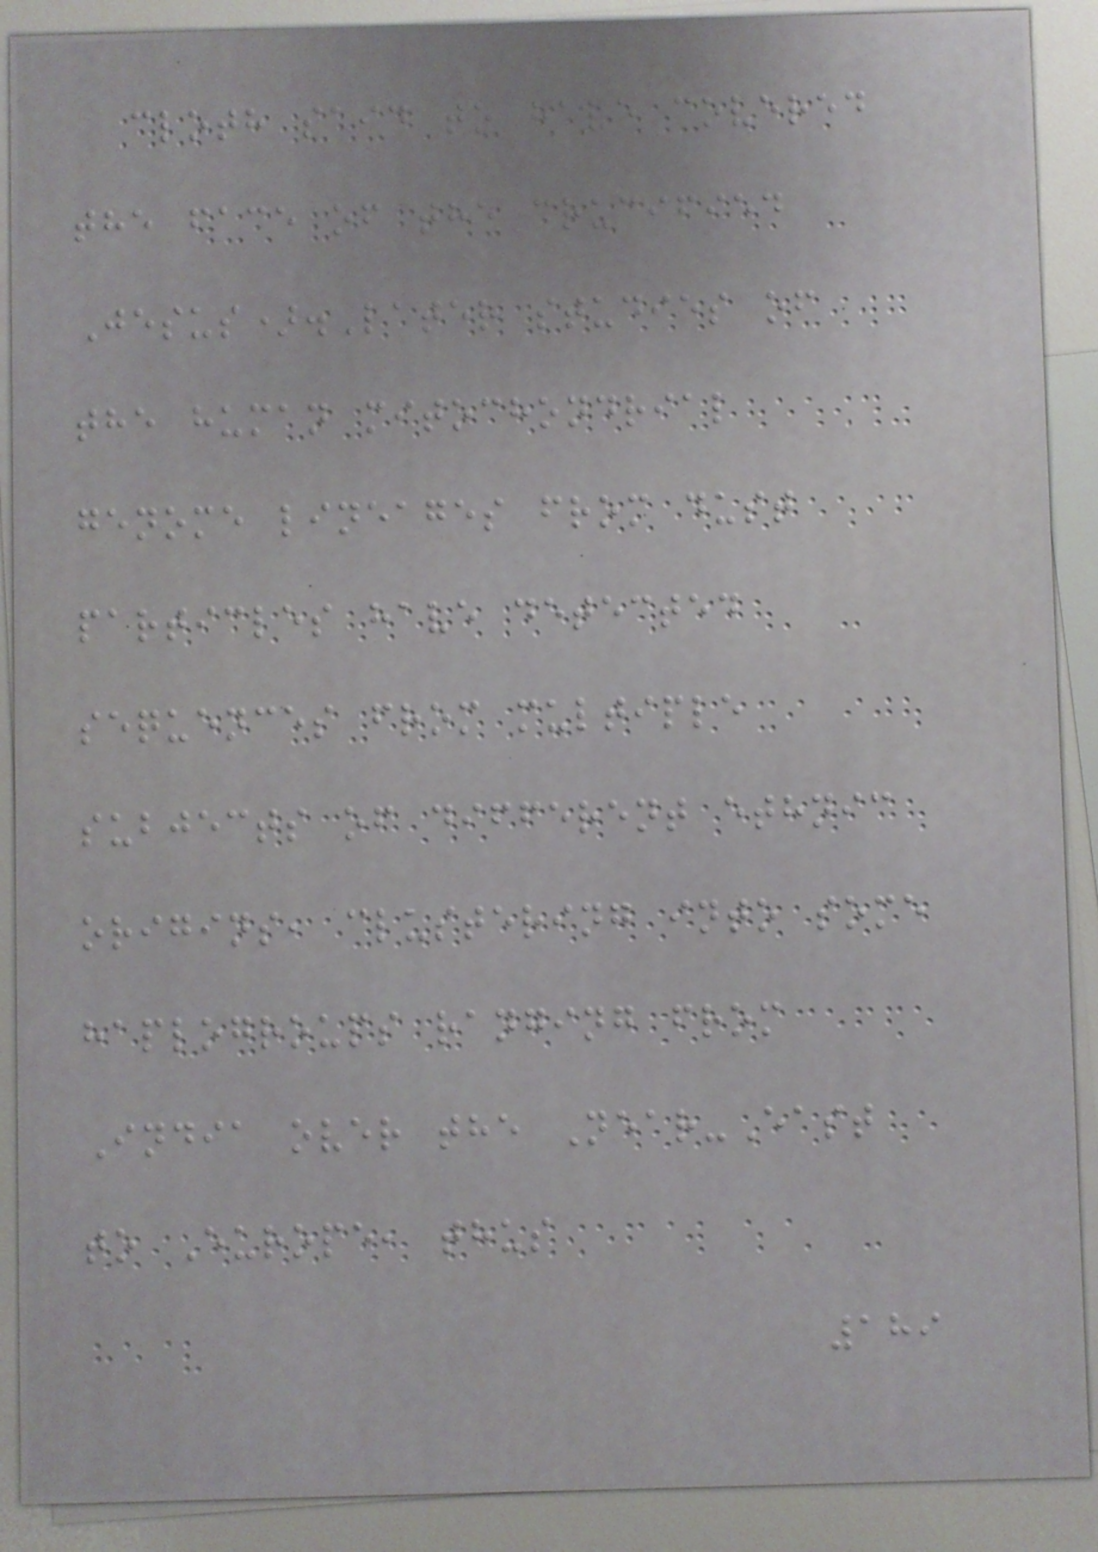cloth said to have covered
the face of the crucified
Jesus).Later studies of
the human mitochondrial
genome lineages from dust
particles have detected
sequences from multiple
subjects of different ethnic
origins, clustering into some
haplogroups ranging from
India over the Near-East
to Europe, thus
189
